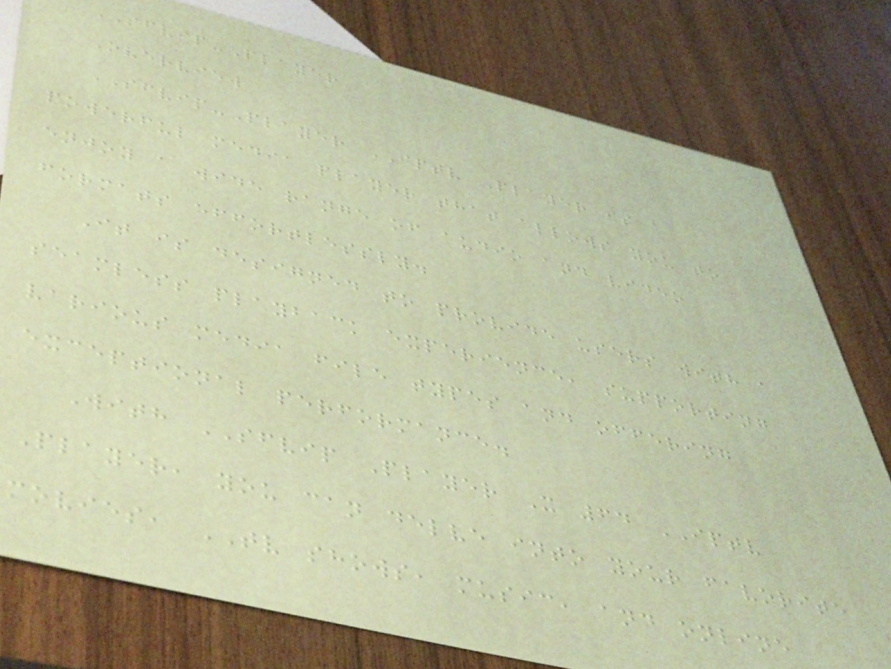SFVIP-Player
Overview
SFVIP-Player IPTV Player is a
powerful media player that allows you to
enjoy a wide range of audio and video
formats effortlessly.
It is designed to provide users with a
seamless playback experience, supporting
various media file types and offering
exceptional performance.
With SFVIP Player X 64 IPTV
Player, you can delve into your favorite
movies, TV shows, music, and online
